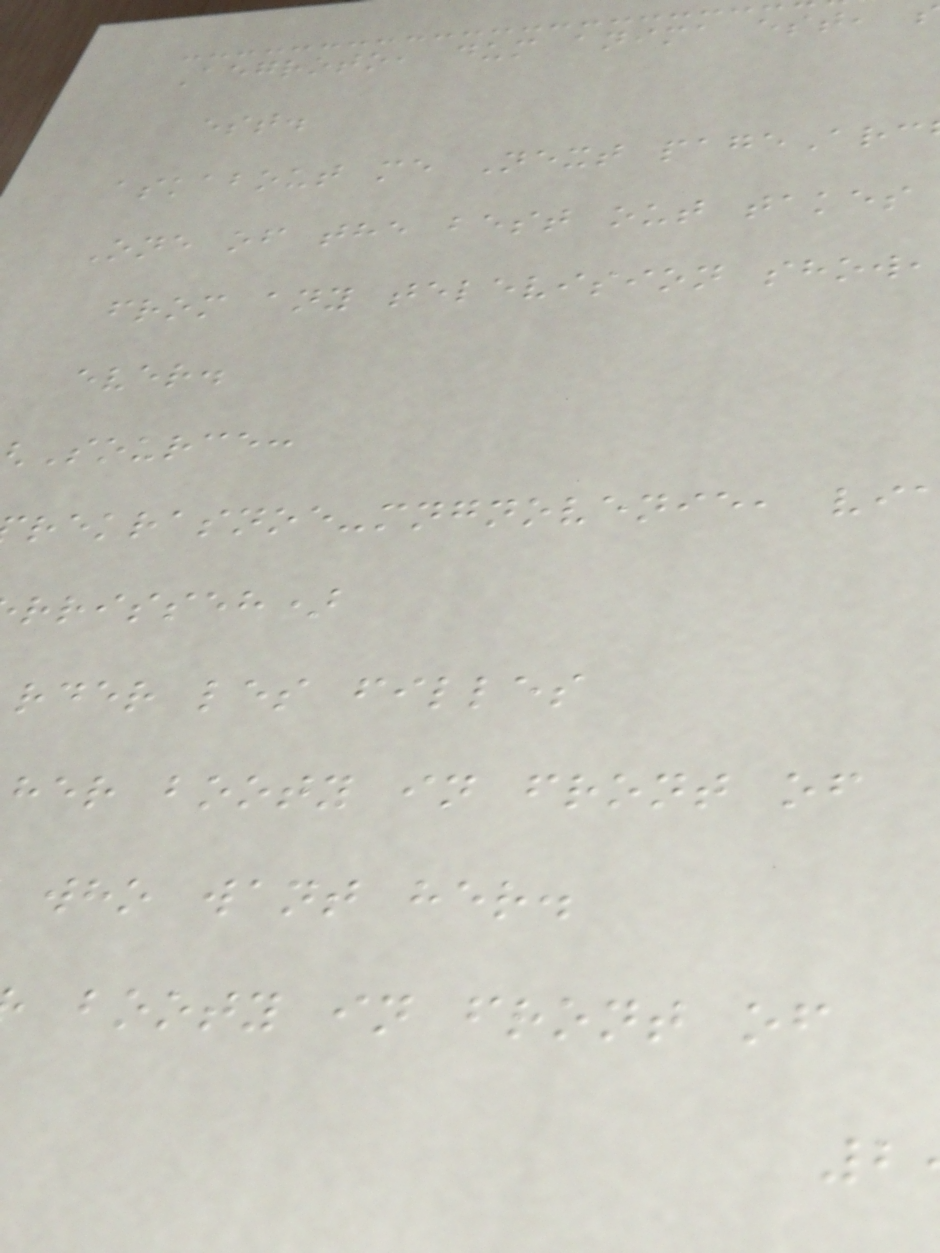Aegroto, dum anima est,
est.
askabout me Next pageArc
One of the best out takes
from any television show,
ever.
Source:
rekrasnoe-mngnovenie, vi
rrisseh)
rder les filles
her booty in front of
who want her.
booty in front of
